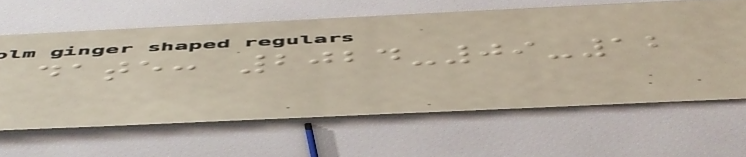date: 2024-09-12
